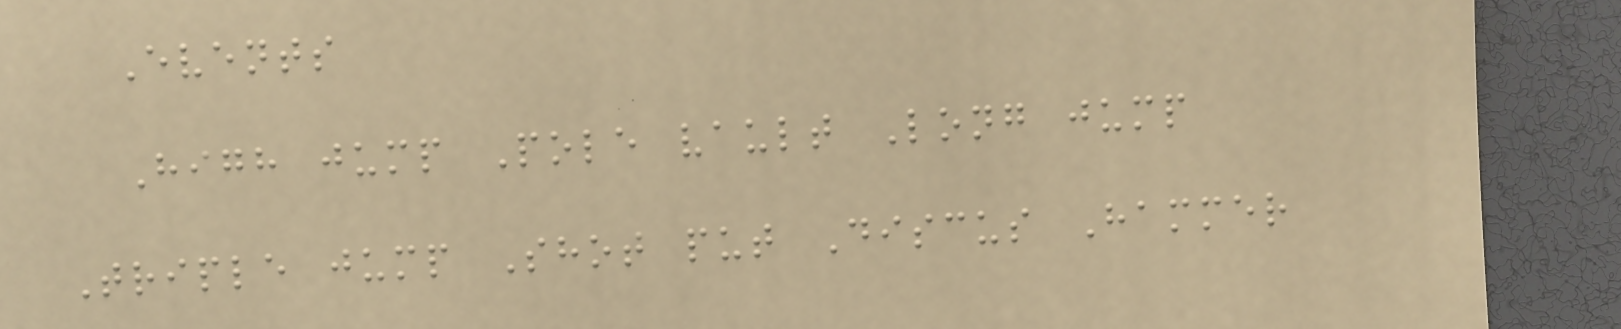Events
High jump Pole vault Long jump
Triple jump Shot put Discus Hammer
